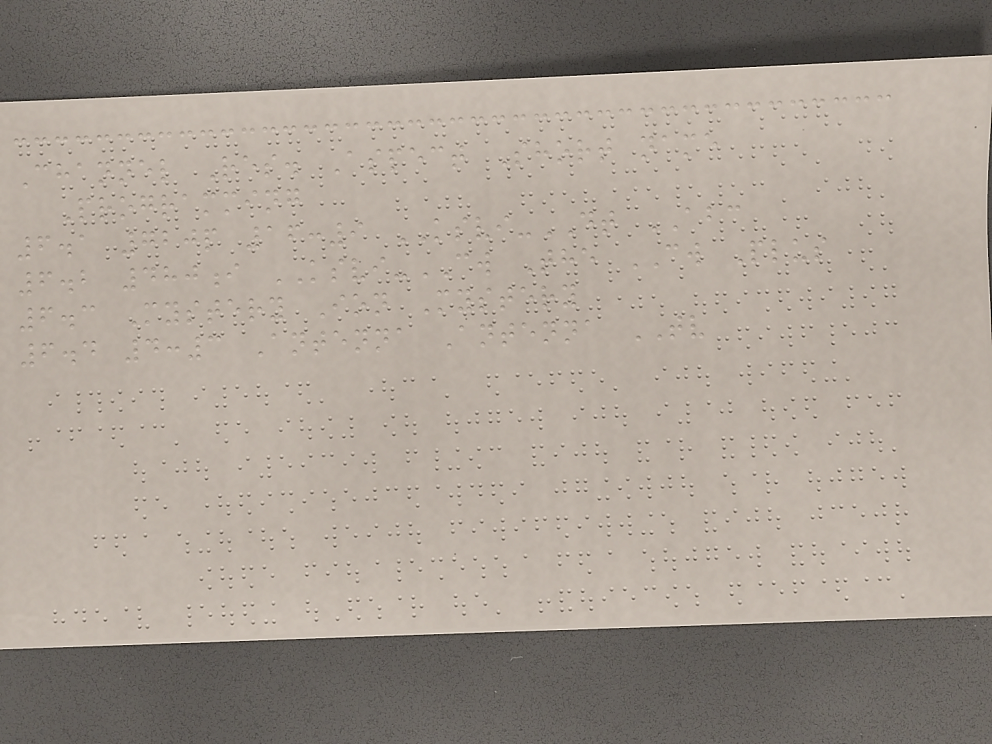Channel Res. Aspect Short name
Programming
6.1 720p 16:9 KSVI-DT ABC
6.2 480i KSVI-CW The CW Plus
6.3 Mystery Ion Mystery
6.4 4:3 Antenna Antenna TV
